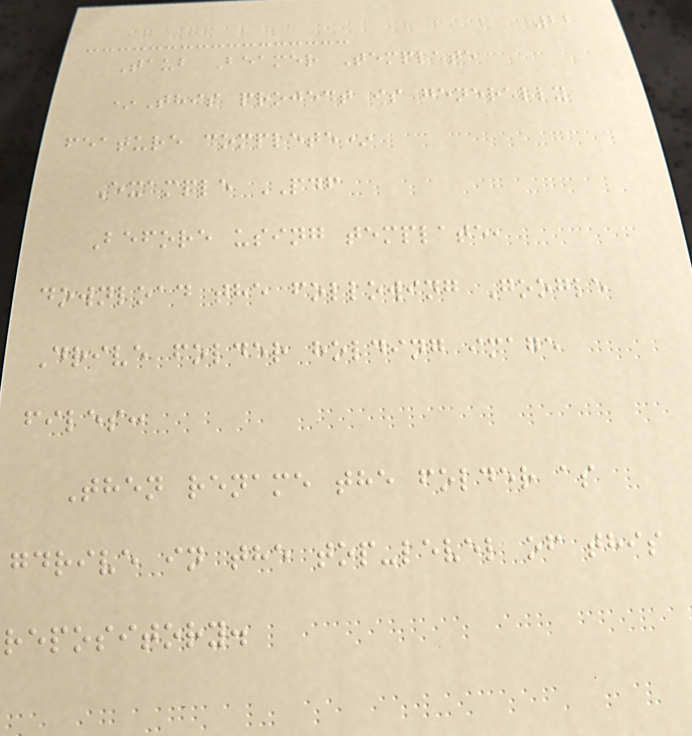22
Taub Beamer Template
*This project is generally
feature complete*
Example PDF
Before using template,
download the following Google
Drive folder holding image
files:
Then rename the folder as
gdrive in the top-level of this
repository.
